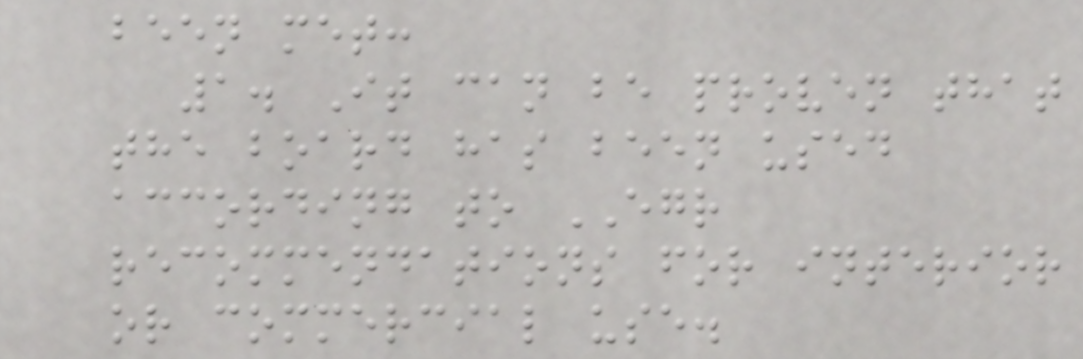been met:
1. It can be proven that
the board has been used
according to EGR
recommendations for interior
or commercial use.
